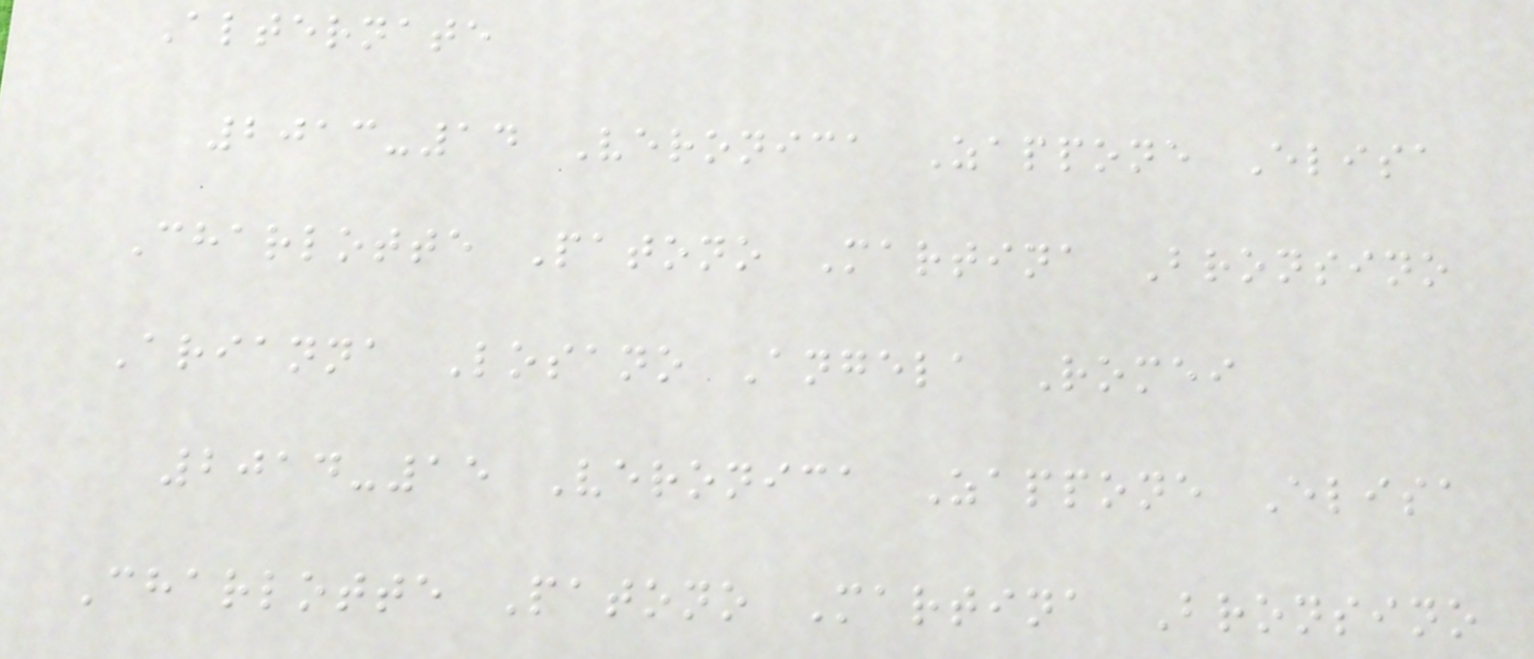Alternate
2013-14 Veronica Zappone Elisa
Charlotte Patono Martina Bronsino
Arianna Losano Angela Romei
2014-15 Veronica Zappone Elisa
Charlotte Patono Martina Bronsino
